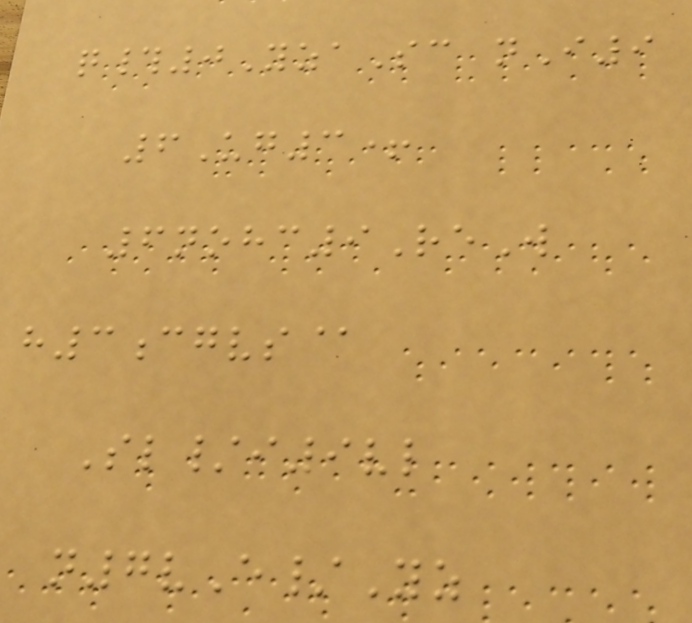q#0YzaSc nI9
6Ug3+
6nohc9ReW
h3cgvs@
Sl/i9vl
n7vE/Yz
